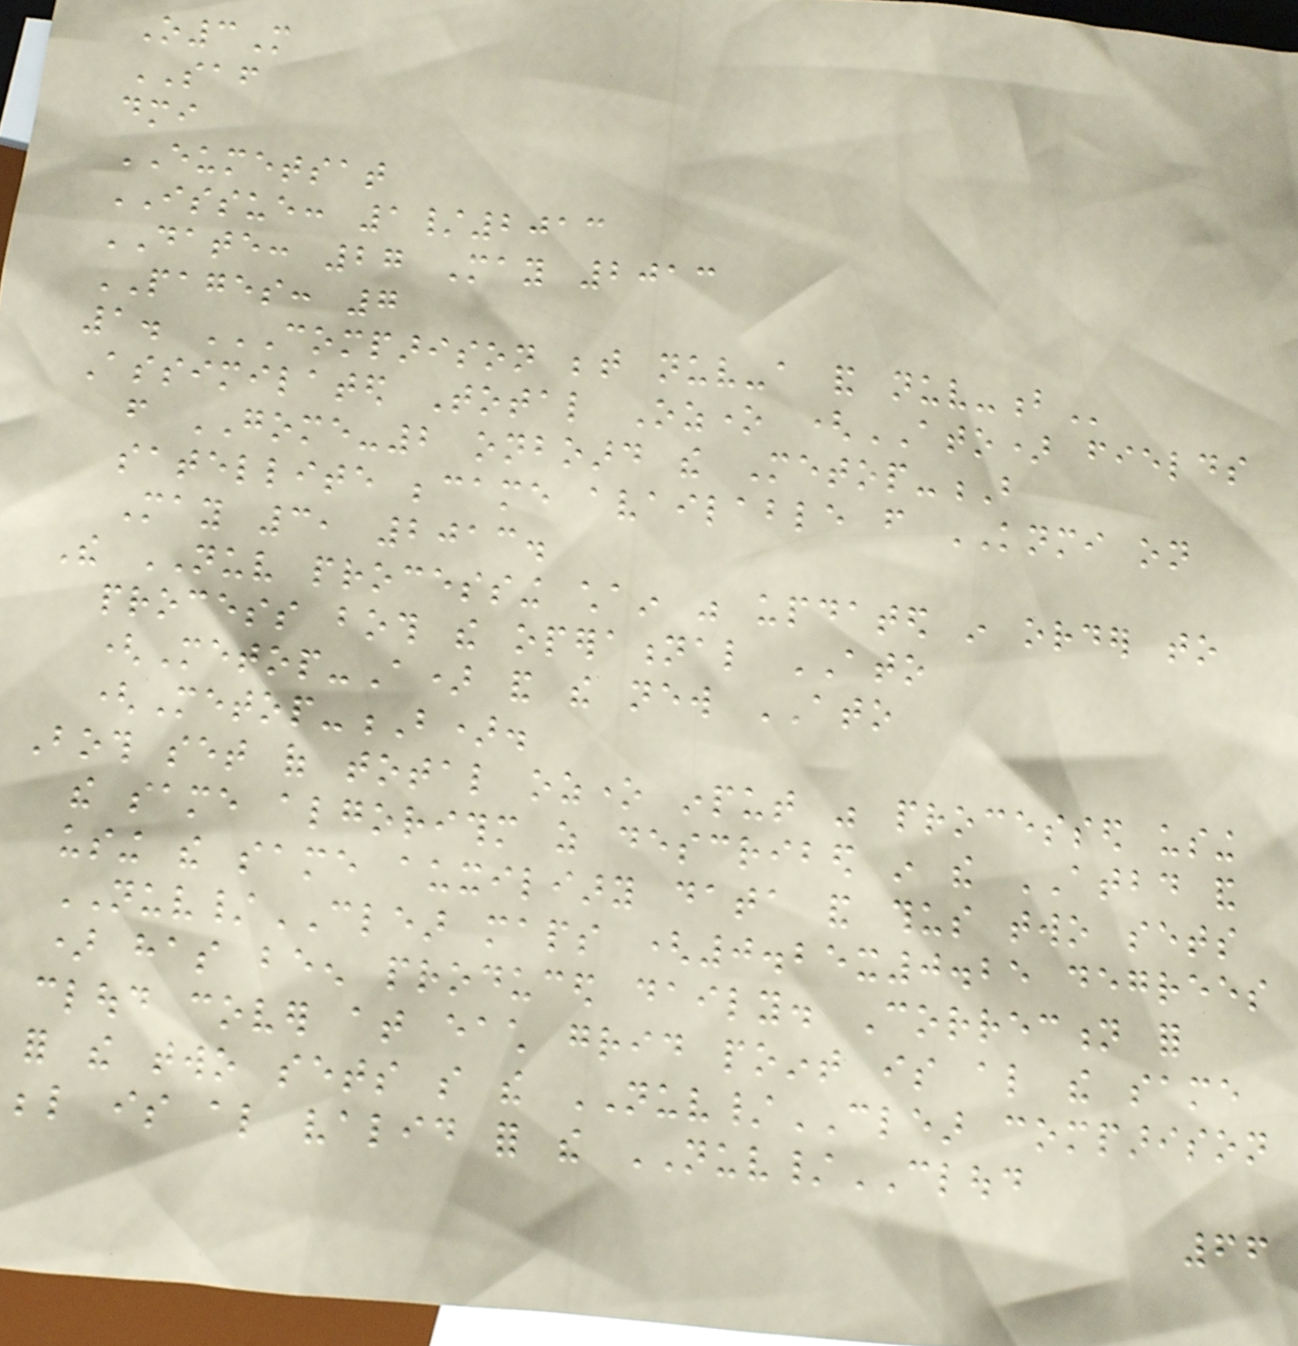O3M
SAF
dmi
EUMETSAT
ISSUE: 1/2013
DATE: 27 May 2013
PAGES: 7
1. COMPARISON BETWEEN NUV-A AND NUV-B
Assimilated Total Ozone (ATO) fields
from GOME-2 onboard the Metop-B
satellite became available from KNMI on
May 3, 2013.
The NUV processing chain was updated in order to
process both the operational ATO
(Metop-A) and the new ATO
(Metop-B).
Both set of total ozone input was processed using
the same algorithm as described in the ATBD and
using the same auxiliary data and thus two sets
NUV/CLEAR maps (0.25x0.25 degrees
) has been produced daily. Correction for
cloud cover at each grid point is also the same
for the two sets so the NUV/CLEAR comparison
below is also valid for the NUV/CLOUD
66
